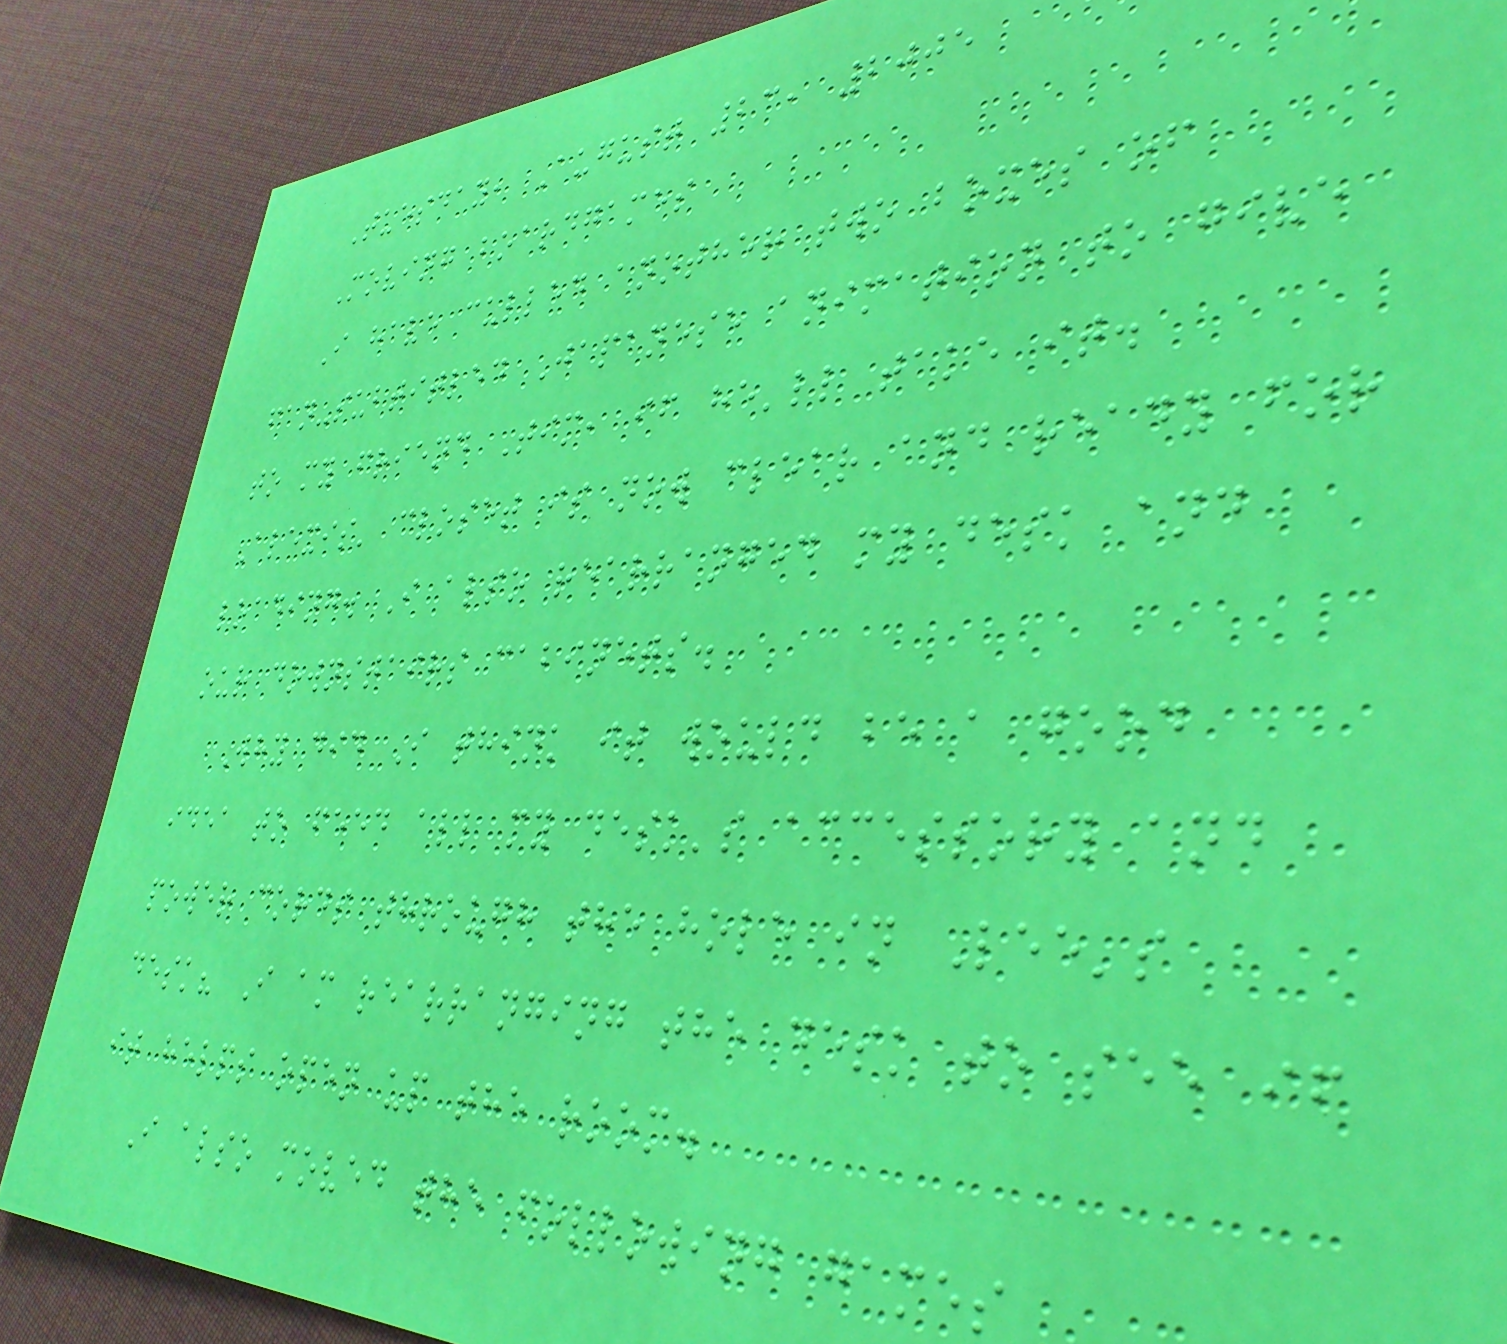Tuesday, August 23, 2005
Moving boardgames
I have culled another two boxes of
fan-subtitled Japanese animation to give
to my friend Tim, if he'll take it.
Alexis' closet is now clear and ready for
loading. I also rearranged my desk and
our downstairs cabinets.
Why did I think it would be a good
idea to feed all my desk's accessory and
power cords through the hole in Lee's
desk? I am rearranging the desk to see if
it helps open up the room.
I also moved the following games
